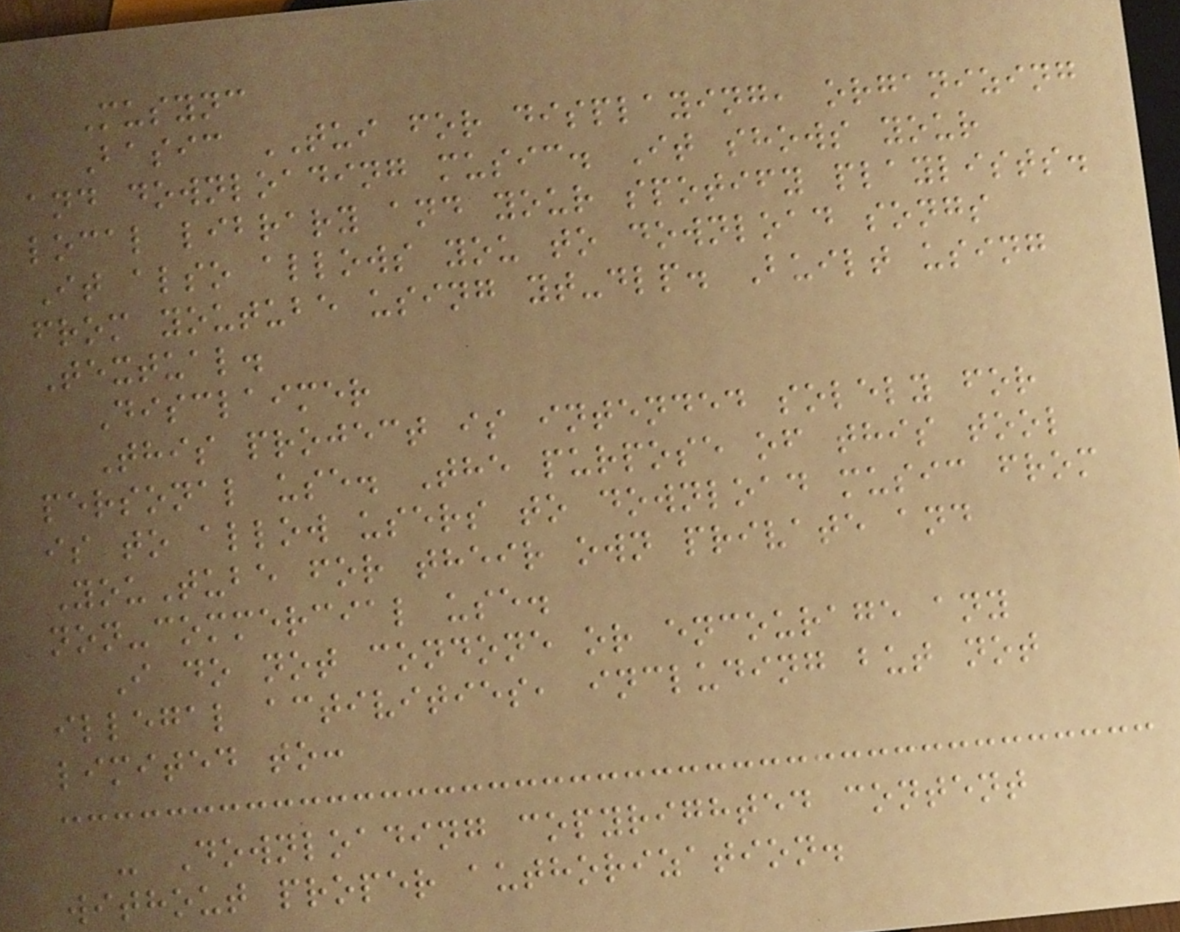Musync
Basic TUI for displaying, organizing
and downloading music. It shows your
local library and your spotify playlists.
It also allows you to download songs
from youtube using yt-dlp. Built using
Textual.
Disclaimer
This project is intended solely for
personal use. The purpose of this tool
is to allow users to download music from
YouTube for their own private and
non-commercial use.
I do not condone or encourage any
illegal activities, including but not
limited to:
- Downloading copyrighted content
without proper authorization.
